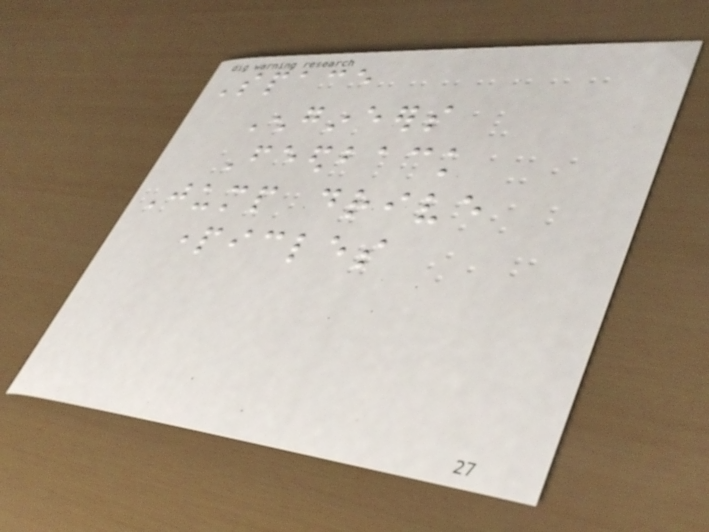Space
Engineers
Feedback
Jump drive
particles
